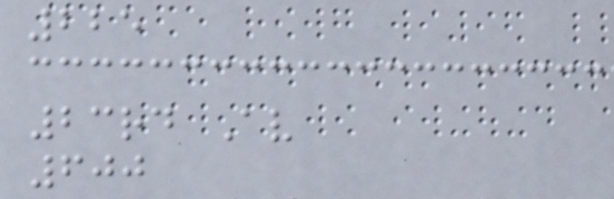225
23rd Av
600
